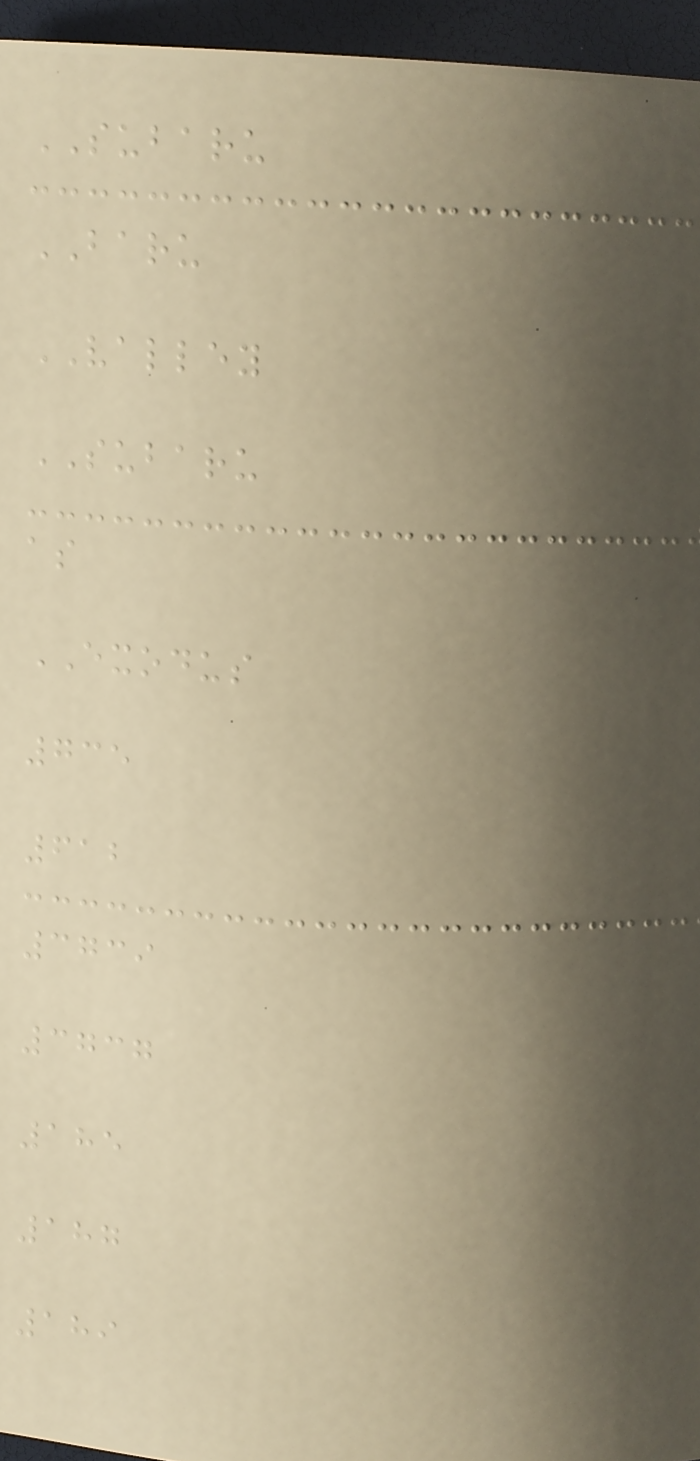SUBARU
BARU
VALLEY
SUBARU
as
EXODUS
735
612
3739
3737
185
187
189
